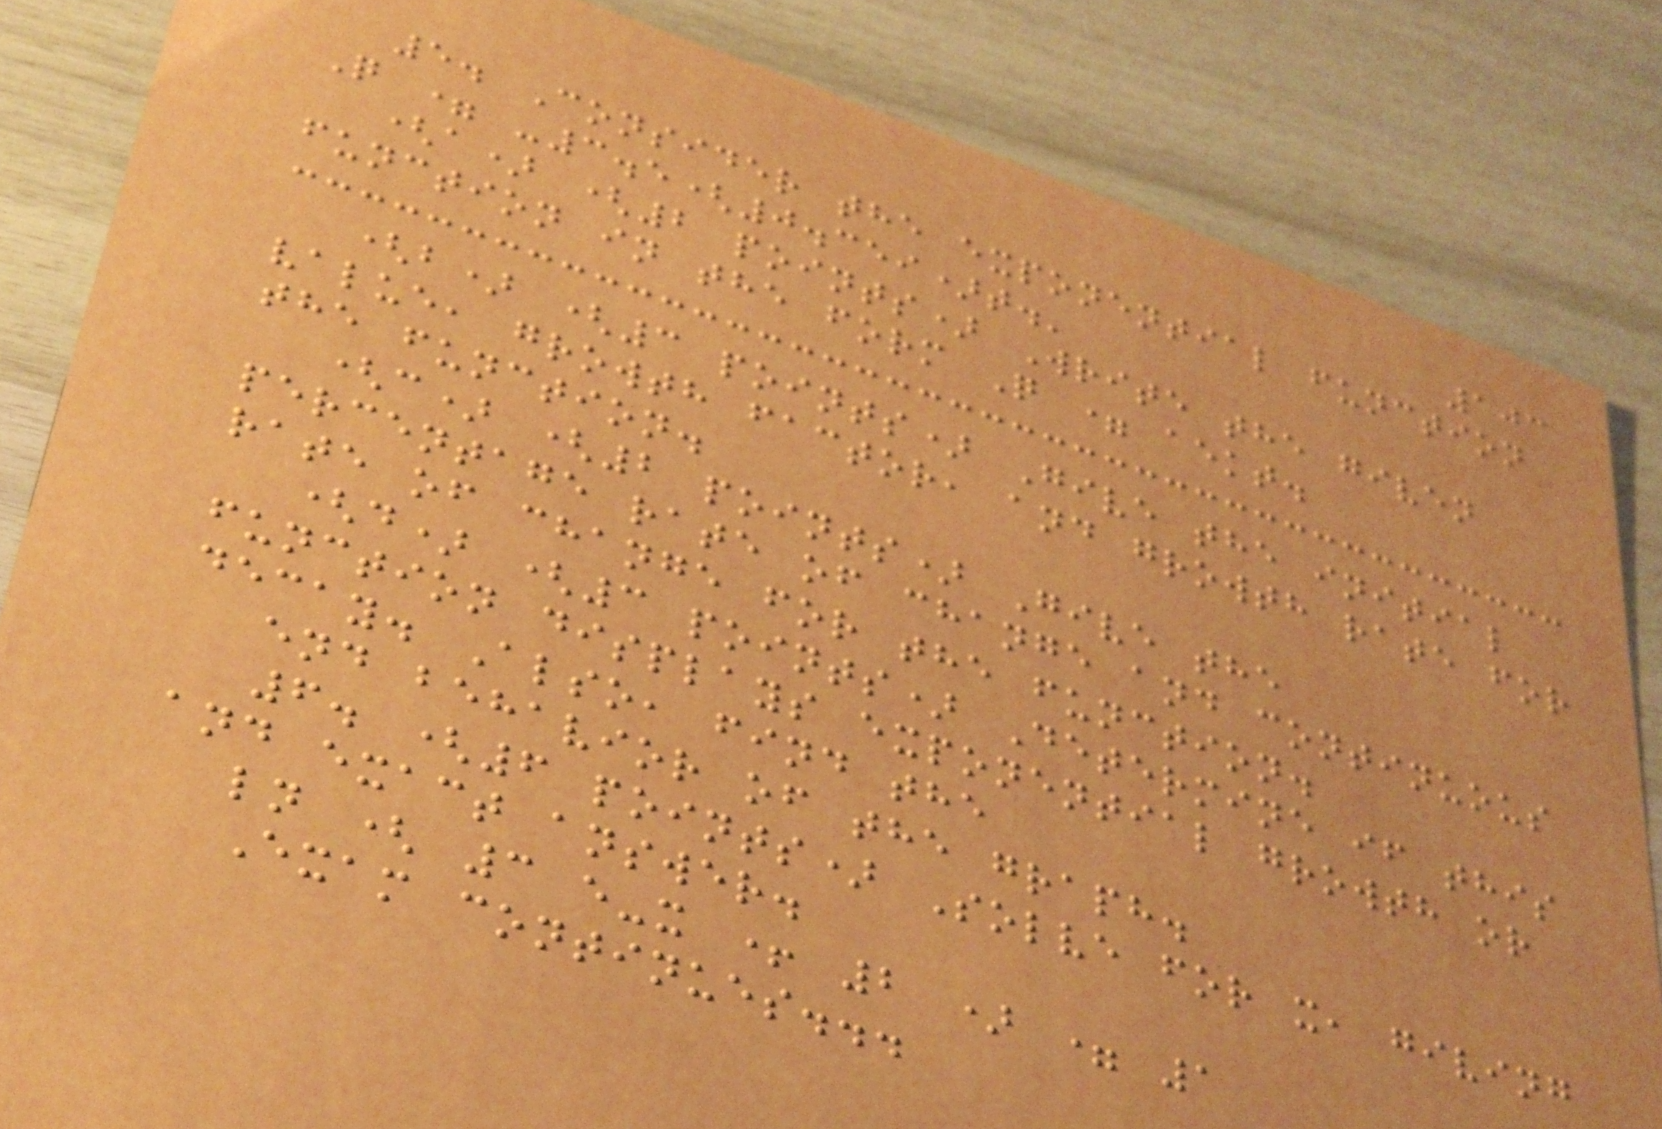103
5. Consider the exponential function
Q = -3.5(0.359)t.'
(a) (2 points) Write the given
function in the form Q = aekt.
(b) (3 points) Give the initial
value, growth factor, and growth rate for
the function.
(c) (2 points) Give the
percentage rate of change and continuous
rate of change for the function.
(d) (3 points) Determine if this
function displays exponential growth or
decay. Also, find the
end behavior of the graph.
6. (6 points) Solve for x, giving
and exact answer.
ln ( 3 e-x + 2 ) = 1
Exam continues...
